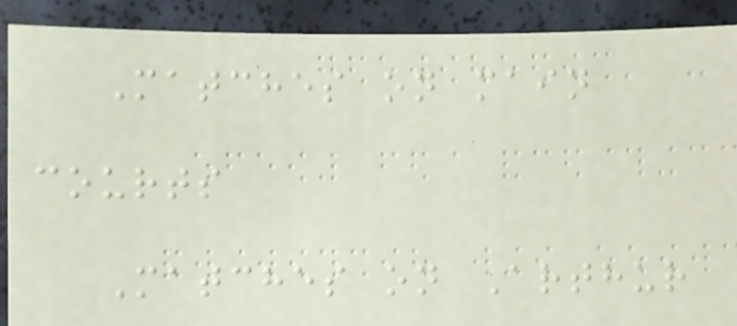Matches on main
courts
Matches on Arthur
